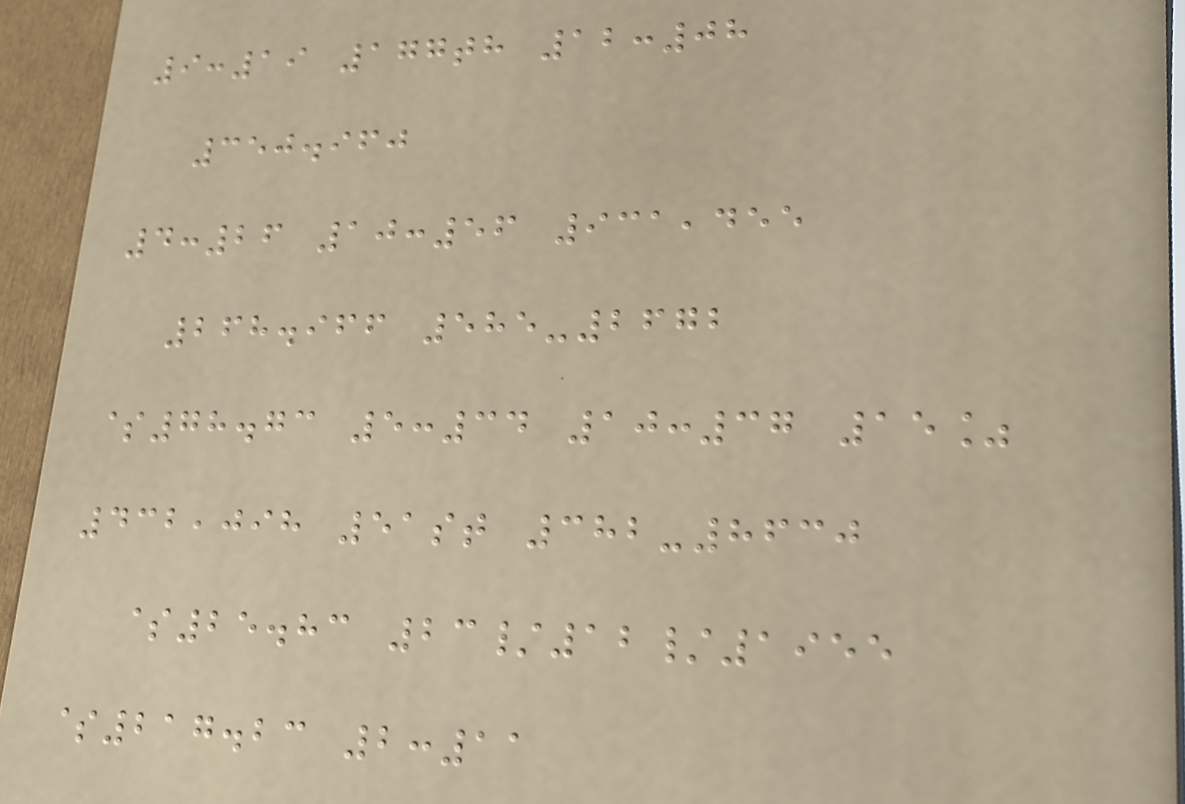9:19 177th 12:08
350.960
4:26 10:56 931,455
268.966 585-2672
$78.73 5:34 10:37 15%
432,098 51st 382-8630
$25.83 23/12/1955
$217.23 2:11
